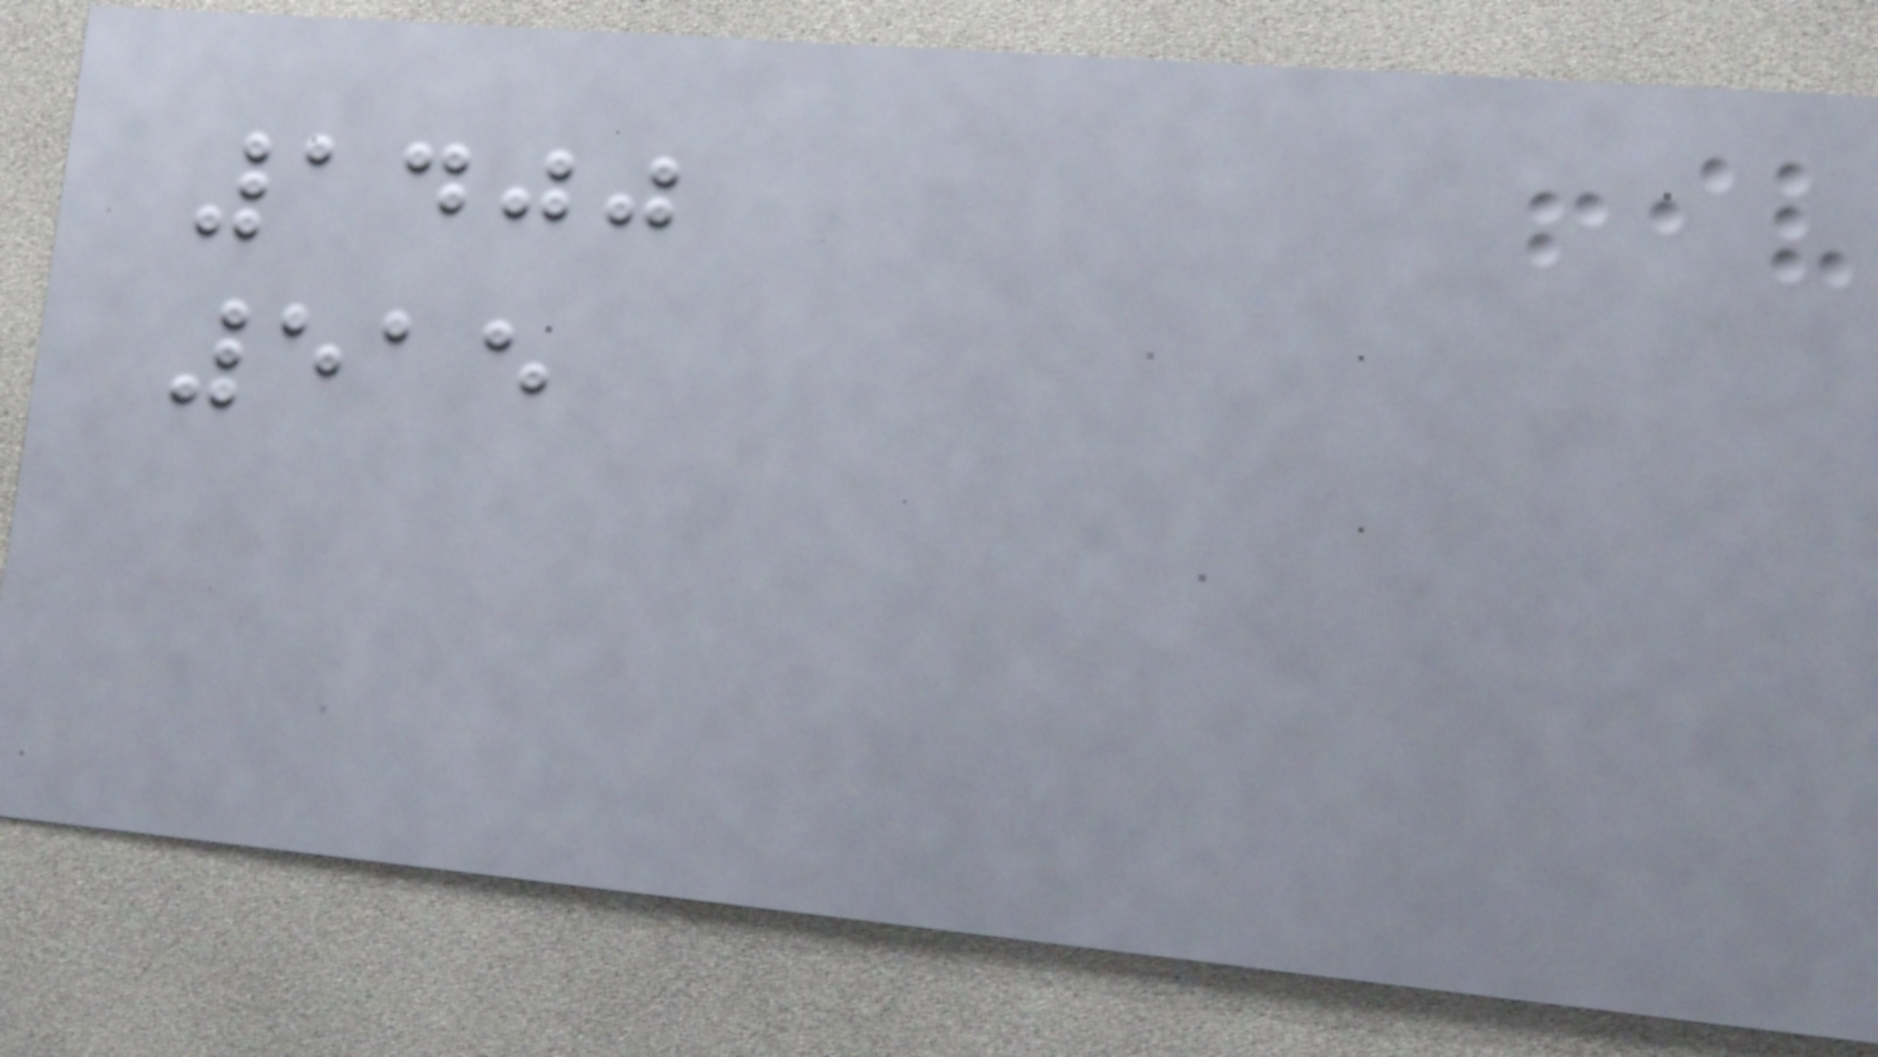1400
515
